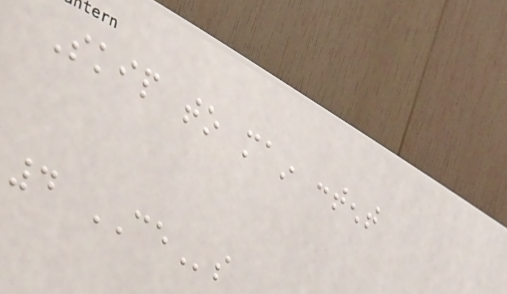Skip to main content
4 CEs
